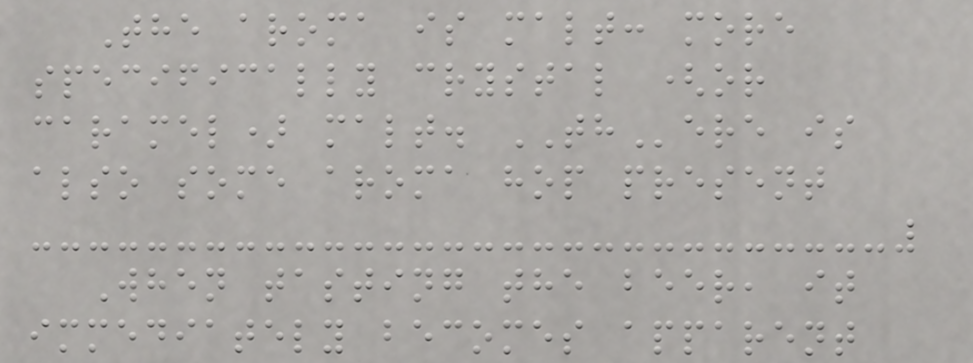The aroma is malt: more
specifically crystal (or
caramel) malt. THere is
also some aroma hop present
When tasting the beer, it
immediately becomes apparent
